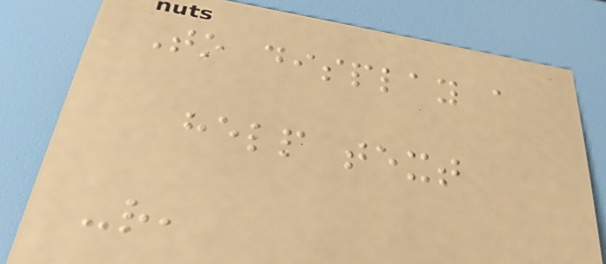To display a
help text
-r,
